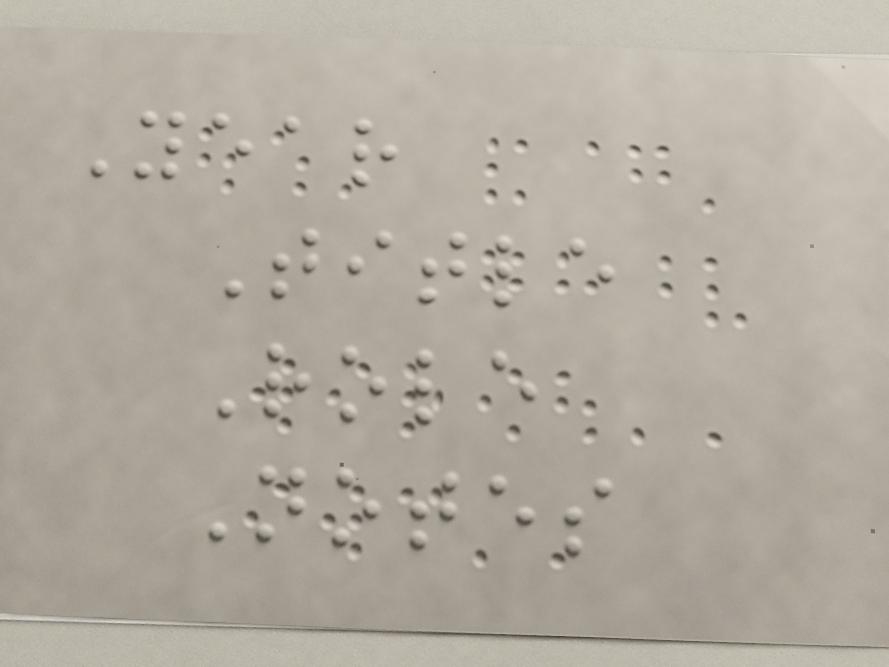Year
Title
Role
Notes
